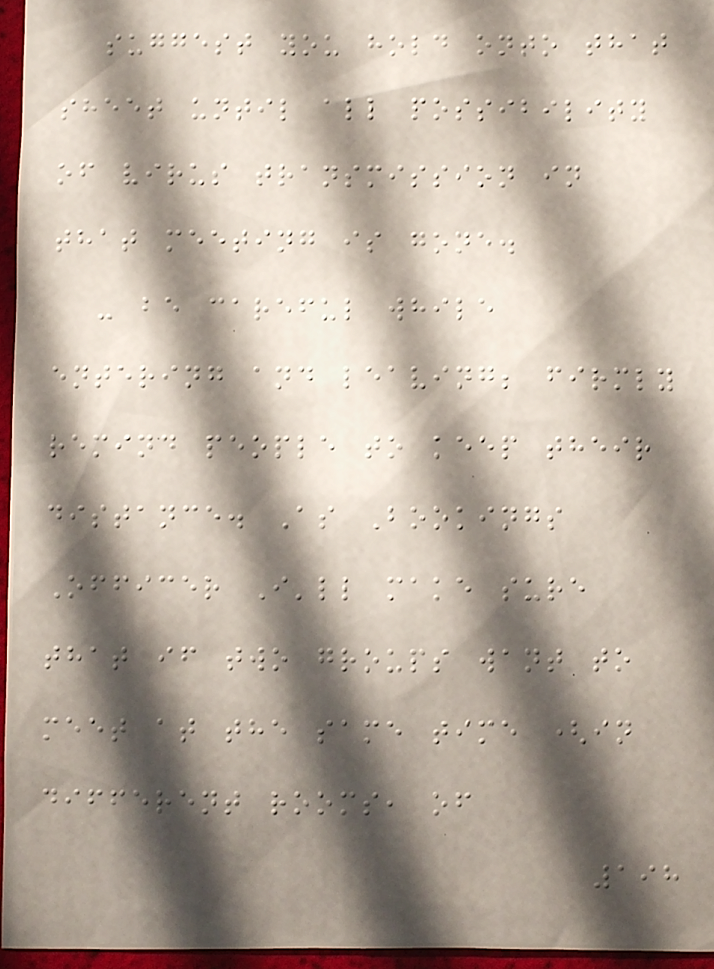suggest you hold onto that
sheet until all possibility
of virus transmission in
that meeting is gone.
- be careful while
entering and leaving; firmly
remind people to keep their
distance. As Bookings
Officer I'll make sure
that if two groups want to
meet at the same time (in
different rooms, of
198
